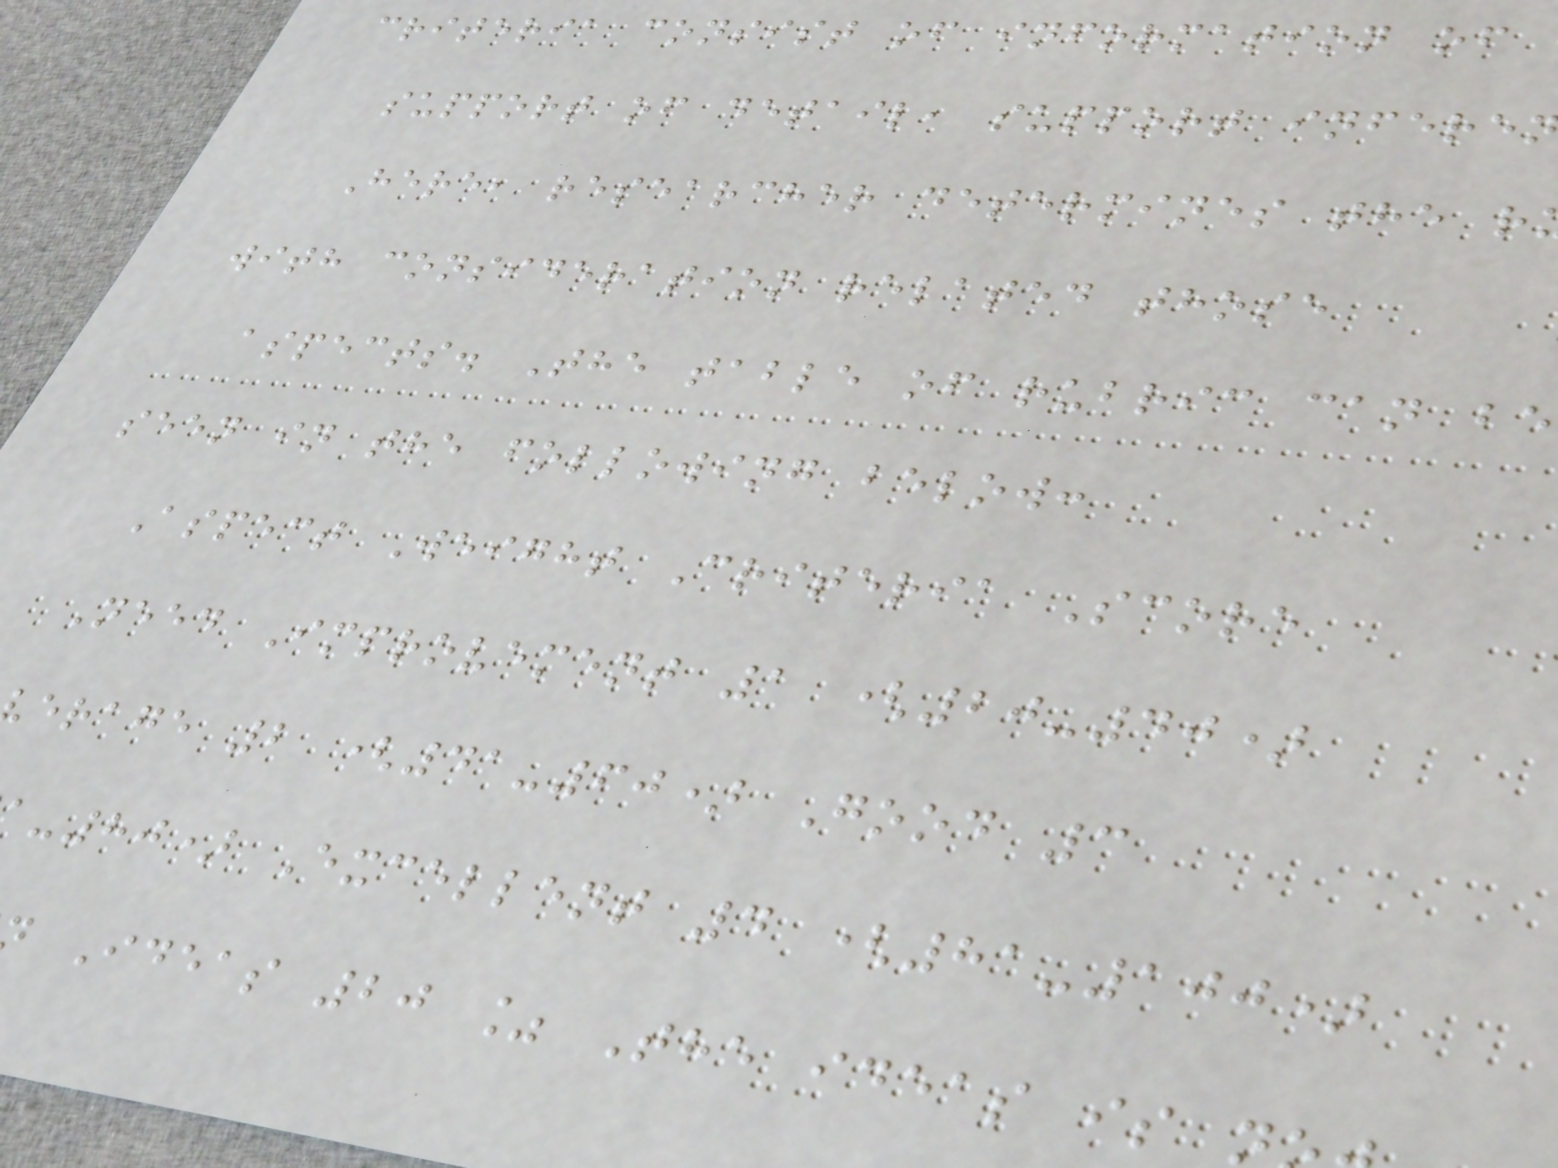criteria consist of information of
support of detail, support infere
Here, researcher determines the r
with consideration related those
aspects. The table of rubric can be
seen in the following below:
Aspect Weight Criteria Score
Need Improvement 1 (20-40)
erage 2 (41-60) Good 3
-80) Excellent 4 (81-100)
Ideas 20 % The ideas is
